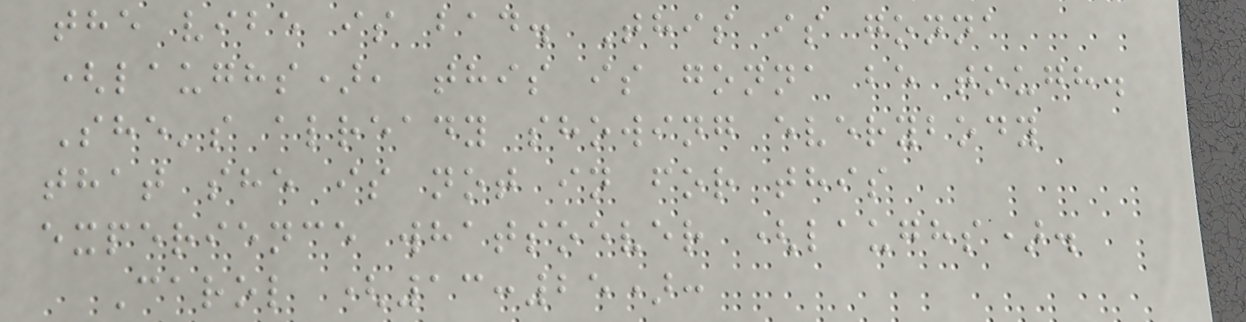the vibe is bad. This is gonna
(laughs), this is gonna be tough.
She's already showing everybody
that she is not in for this
experience whatsoever (laughs).
Carol (13:25):
